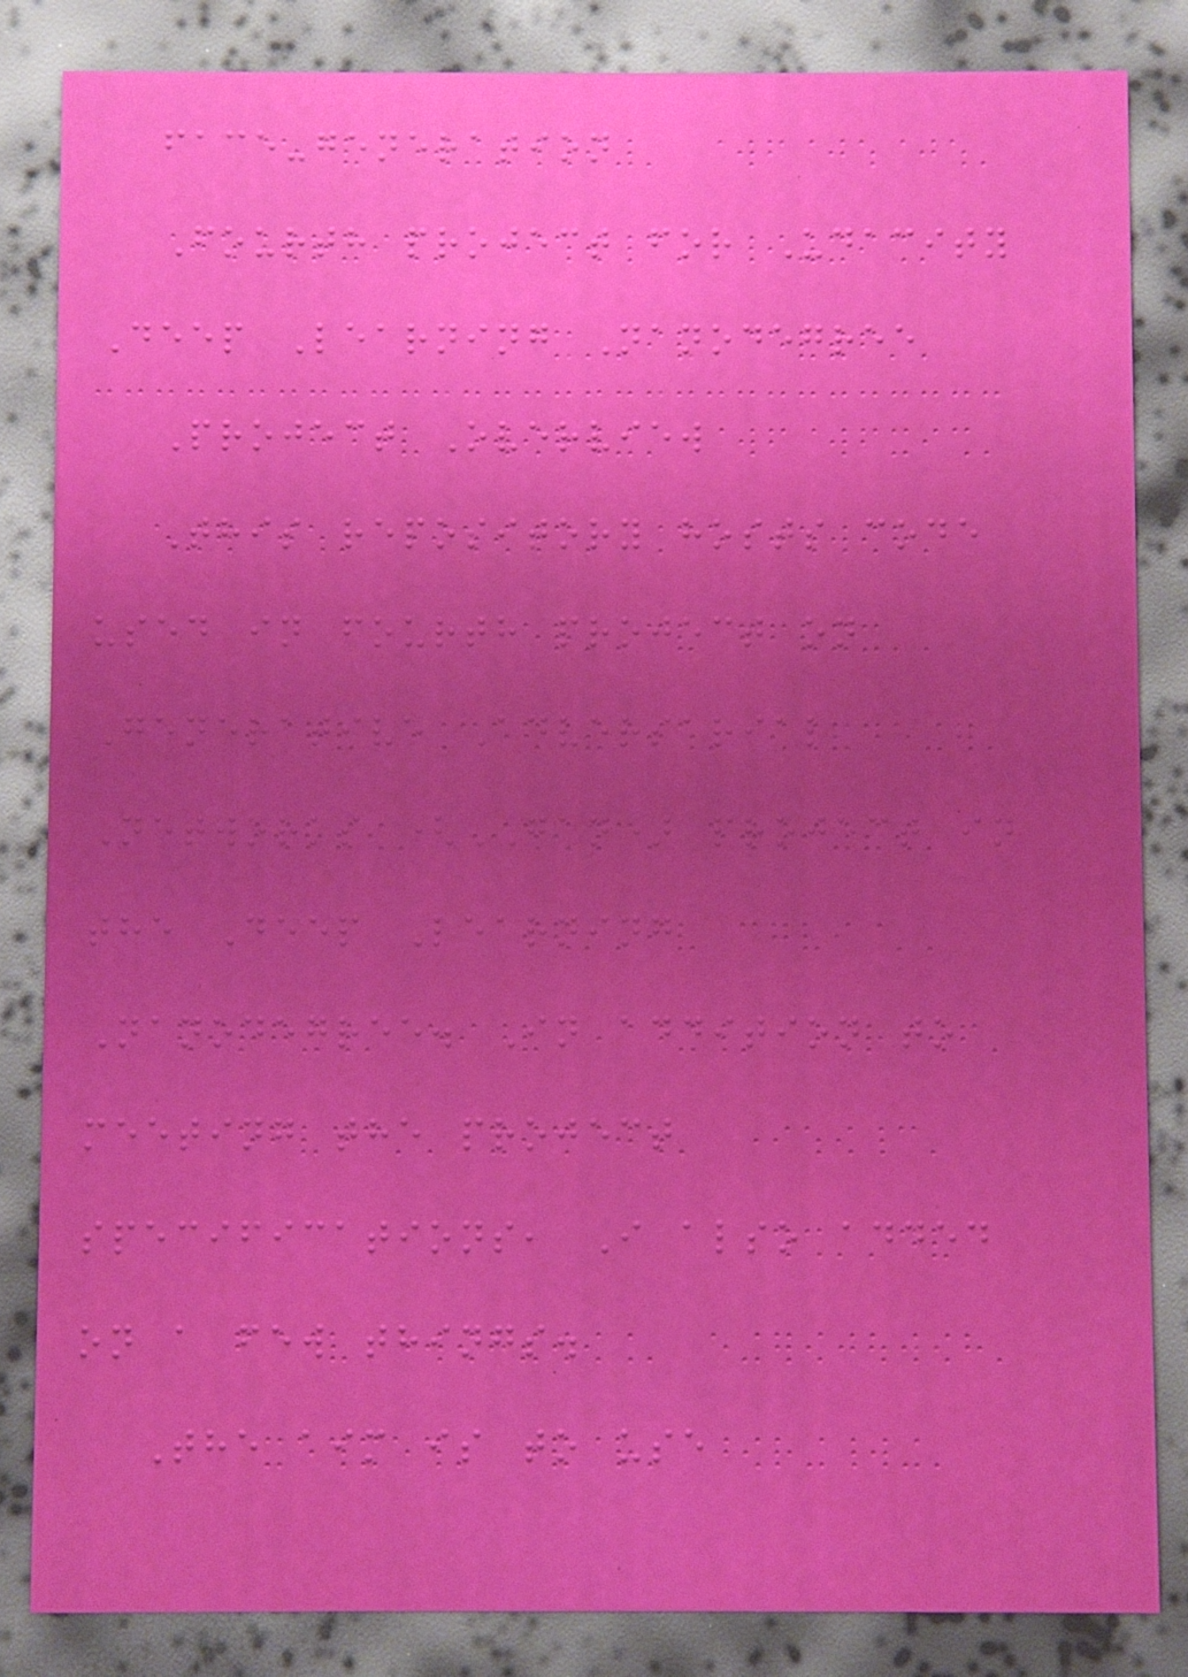face-generation
Fourth project for Udacity
Deep Learning Nanodegree
Project Overview
This repository hosts code
used in fourth project on
Generative Adversarial
Networks (GAN) project in
the Deep Learning
Nanodegree. In addition to
meeting the project
specifications, I also added
on a few things.
The aim is to use
